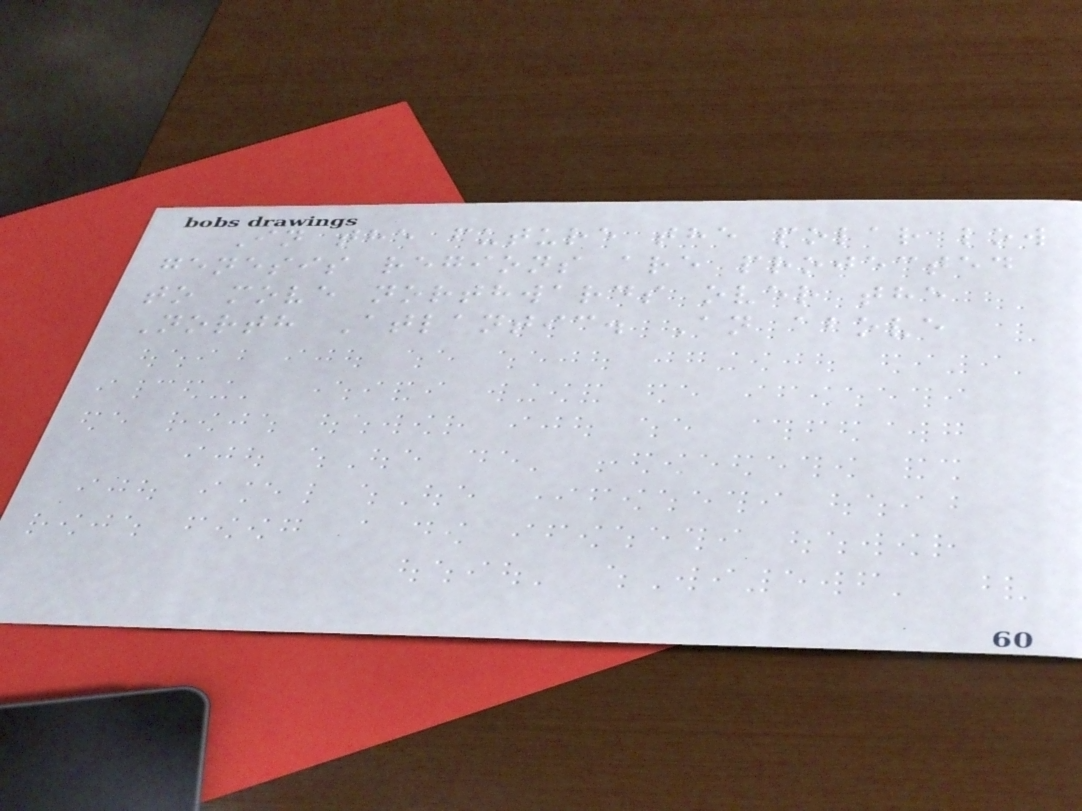In the future the polar low
genesis regions are projected
to move northwards over the
North Atlantic. An above
